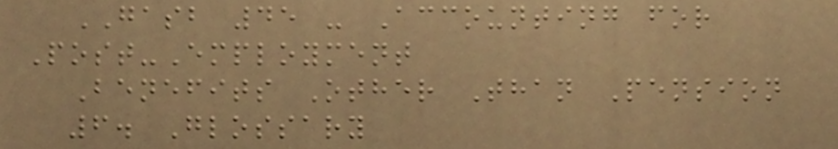GASB 45 - Accounting for
Post-Employment
Benefits Other Than Pension
6. Glossary
